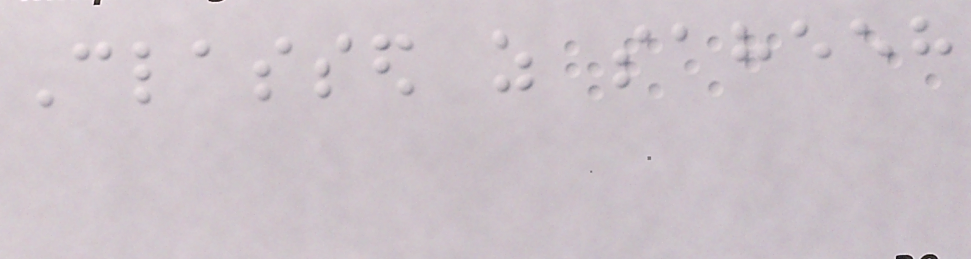Classed as saheeh
